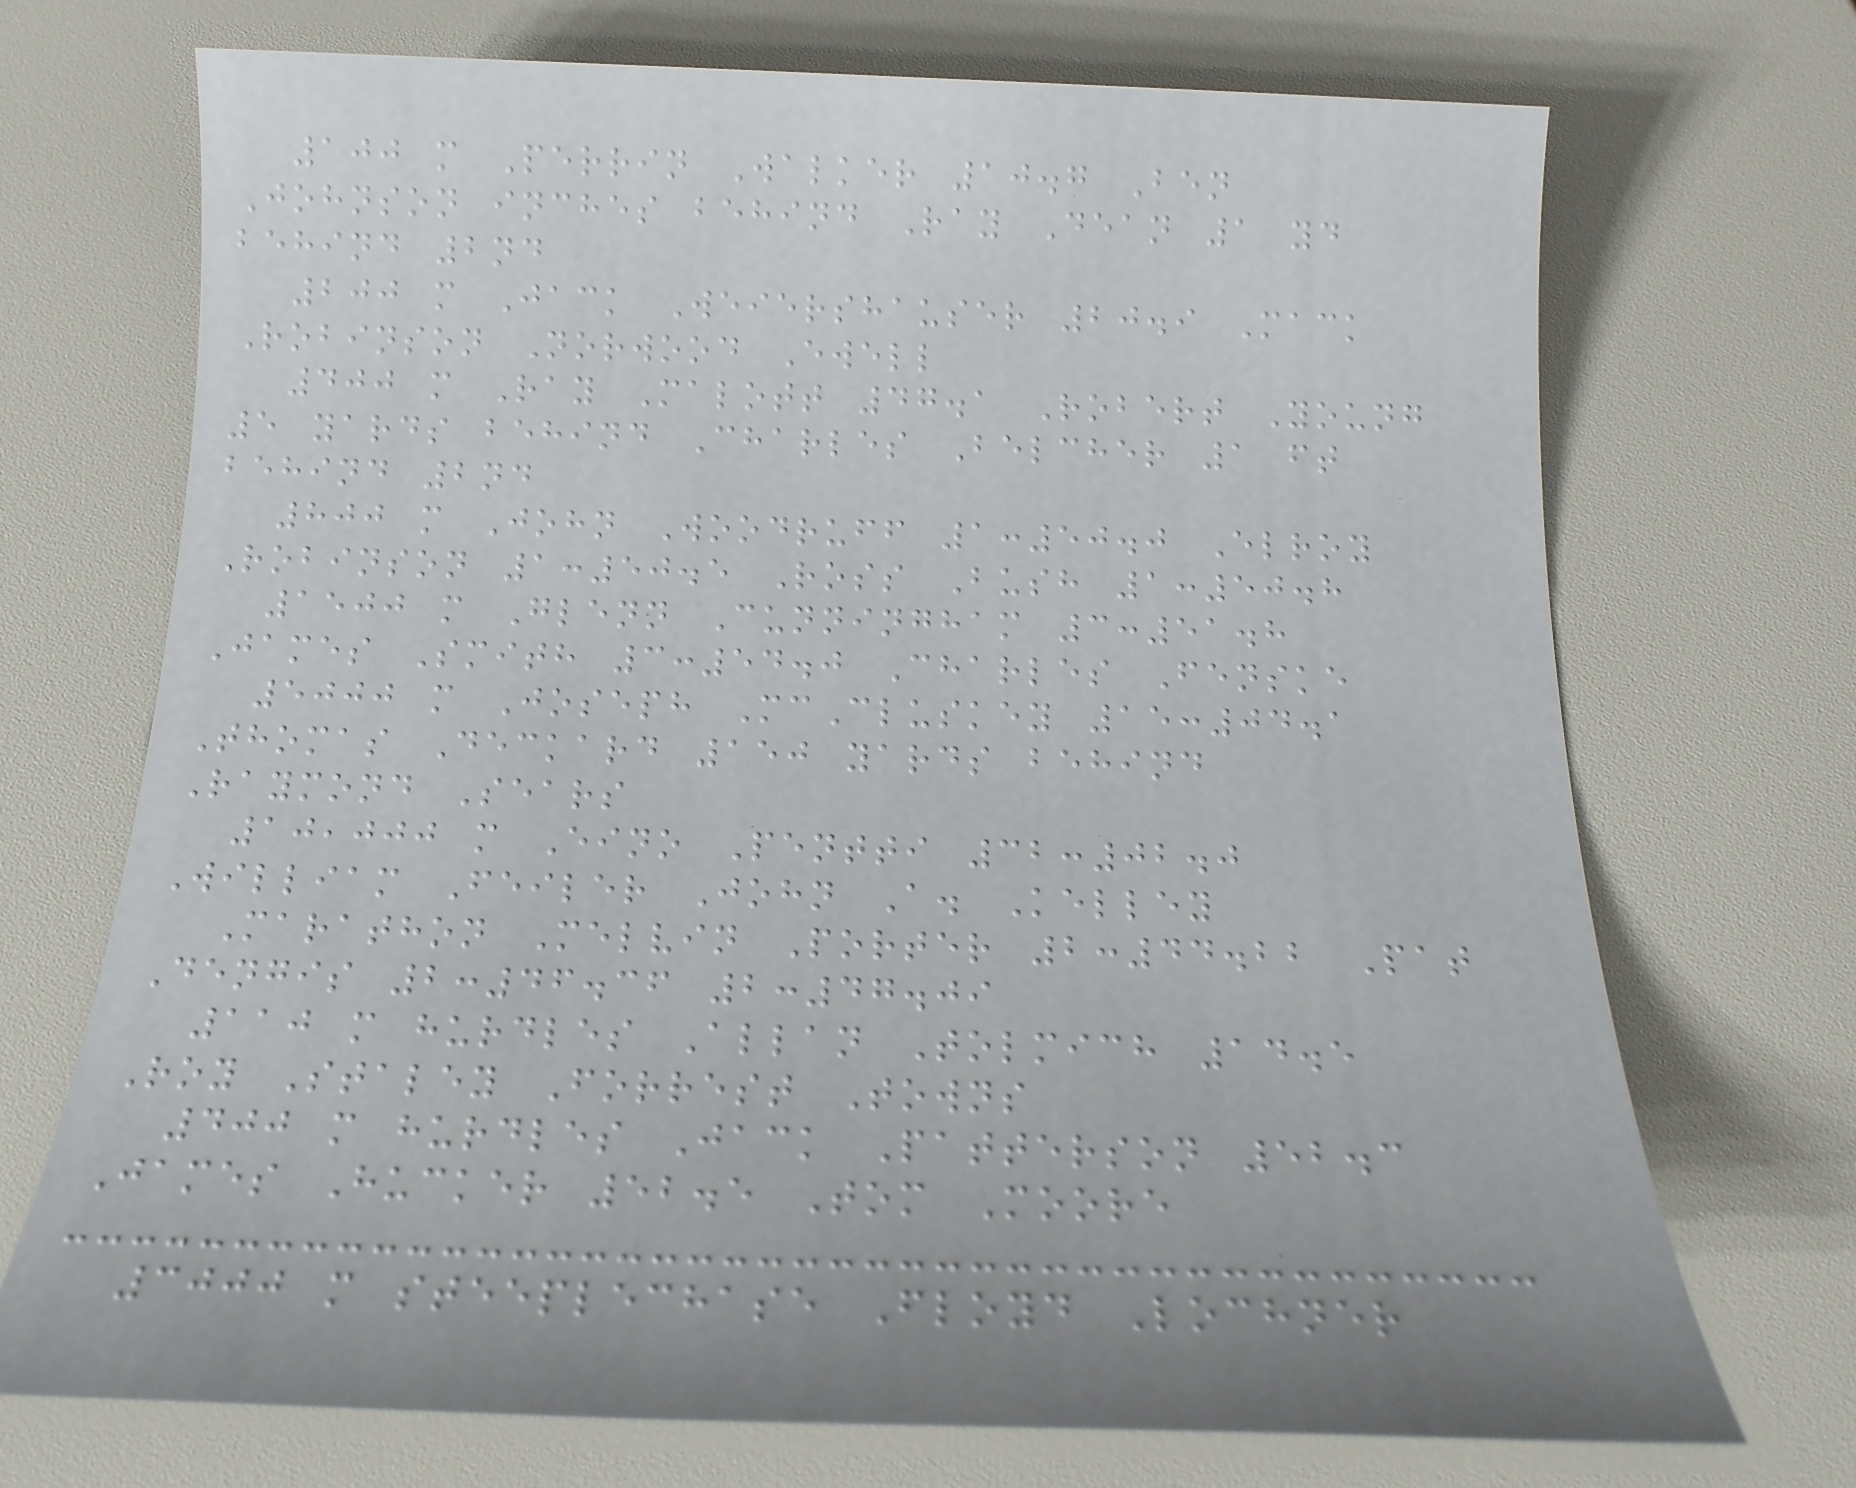100 m Perrin Walker 10.7 Ben
Johnson inches behind Ray Dean 1 yd
behind 2nd
200 m Jack Weiershauser 20.9 Mack
Robinson Norwood Ewell
400 m Ray Malott 47.1 Robert Young
5 yards behind Charles Belcher 1 ft
behind 2nd
800 m John Woodruff 1:50.0 Elroy
Robinson 1:50.5 Ross Bush 1:50.8
1500 m Glenn Cunningham 3:51.8
James Smith 3:54.0 Charles Fenske
5000 m Joseph McCluskey 15:04.1
Thomas Deckard 150 yards behind
Raymond Sears
10,000 m Eino Pentti 32:02.0
William Feiler John A. Kelley
Marathon Melvin Porter 2:44.22 Pat
Dengis 2:46.36 2:47.09
110 m hurdles Allan Tolmich 14.5
Roy Staley Forrest Towns
400 m hurdles Jack Patterson 52.3
James Hucker 52.5 Tom Moore
3000 m steeplechase Floyd Lochner
